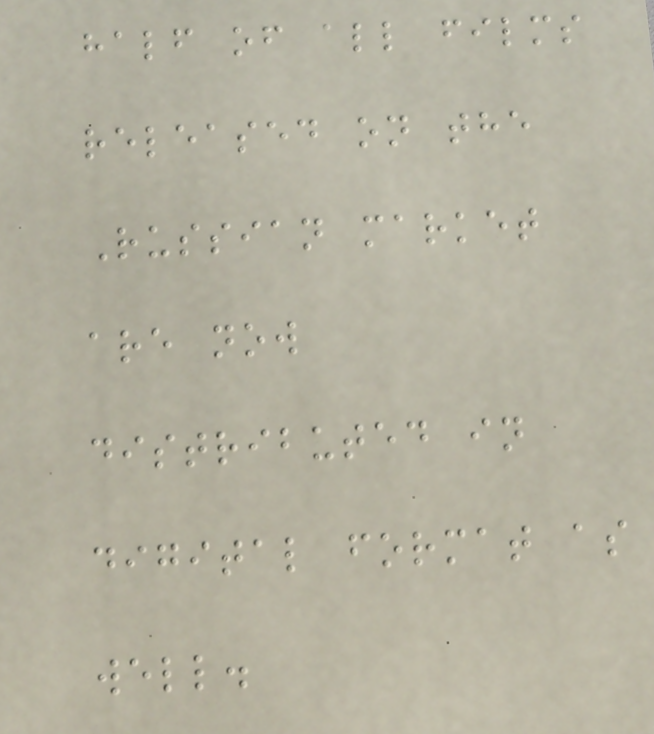half of all films
released on the
Russian market
are now
distributed in
digital format as
well.
